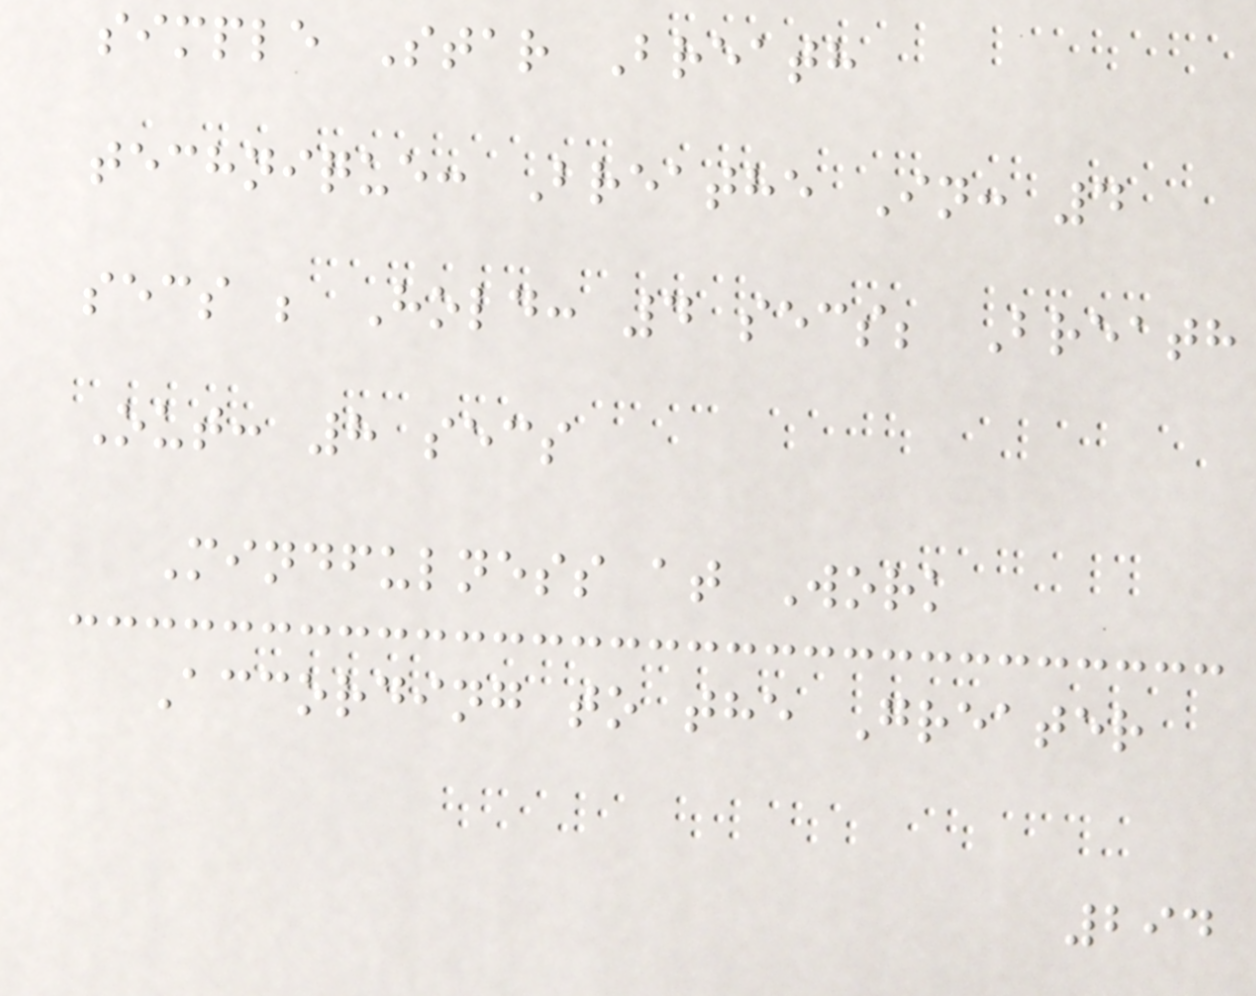simple Star Breath
technique: Breathe In: 4
secs ; Hold: 4 secs; Breath
Out: 8 secs
Mindfulness at Work
According to the Greater
294
